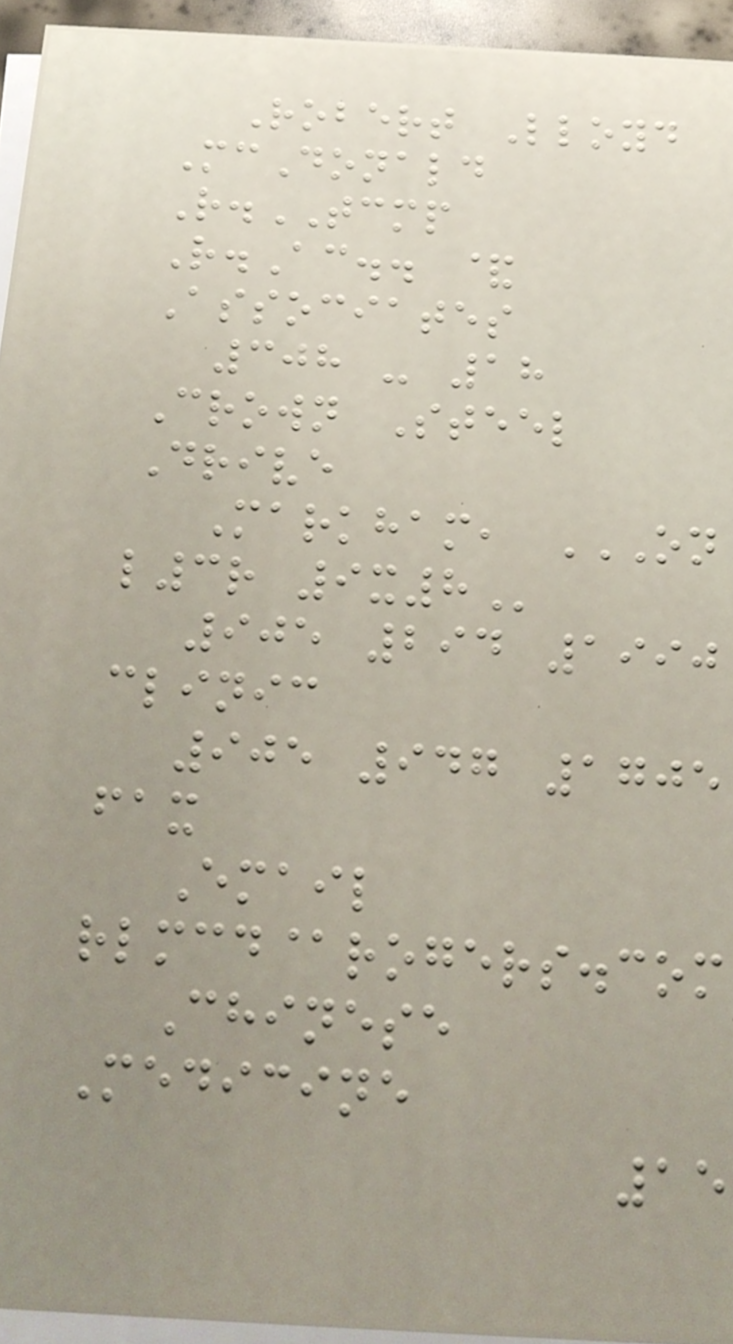Robert Lloyd
McDonald
R.TCMP
R.Ac.. &
Associates
308 - 18
Crown Steel
Drive
Markham, ON
L3R 9X8
905 294 1990
clinic
905 947 1705
fax
Email
rlmcd@rogers.com
Chinese
Medicine
15
